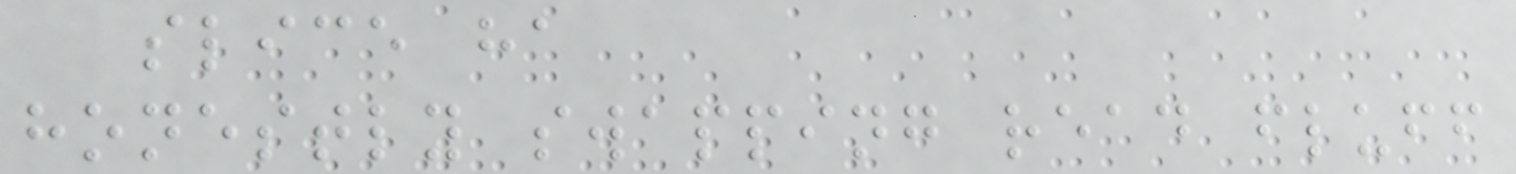slice ha
honestly swapping read fluff
